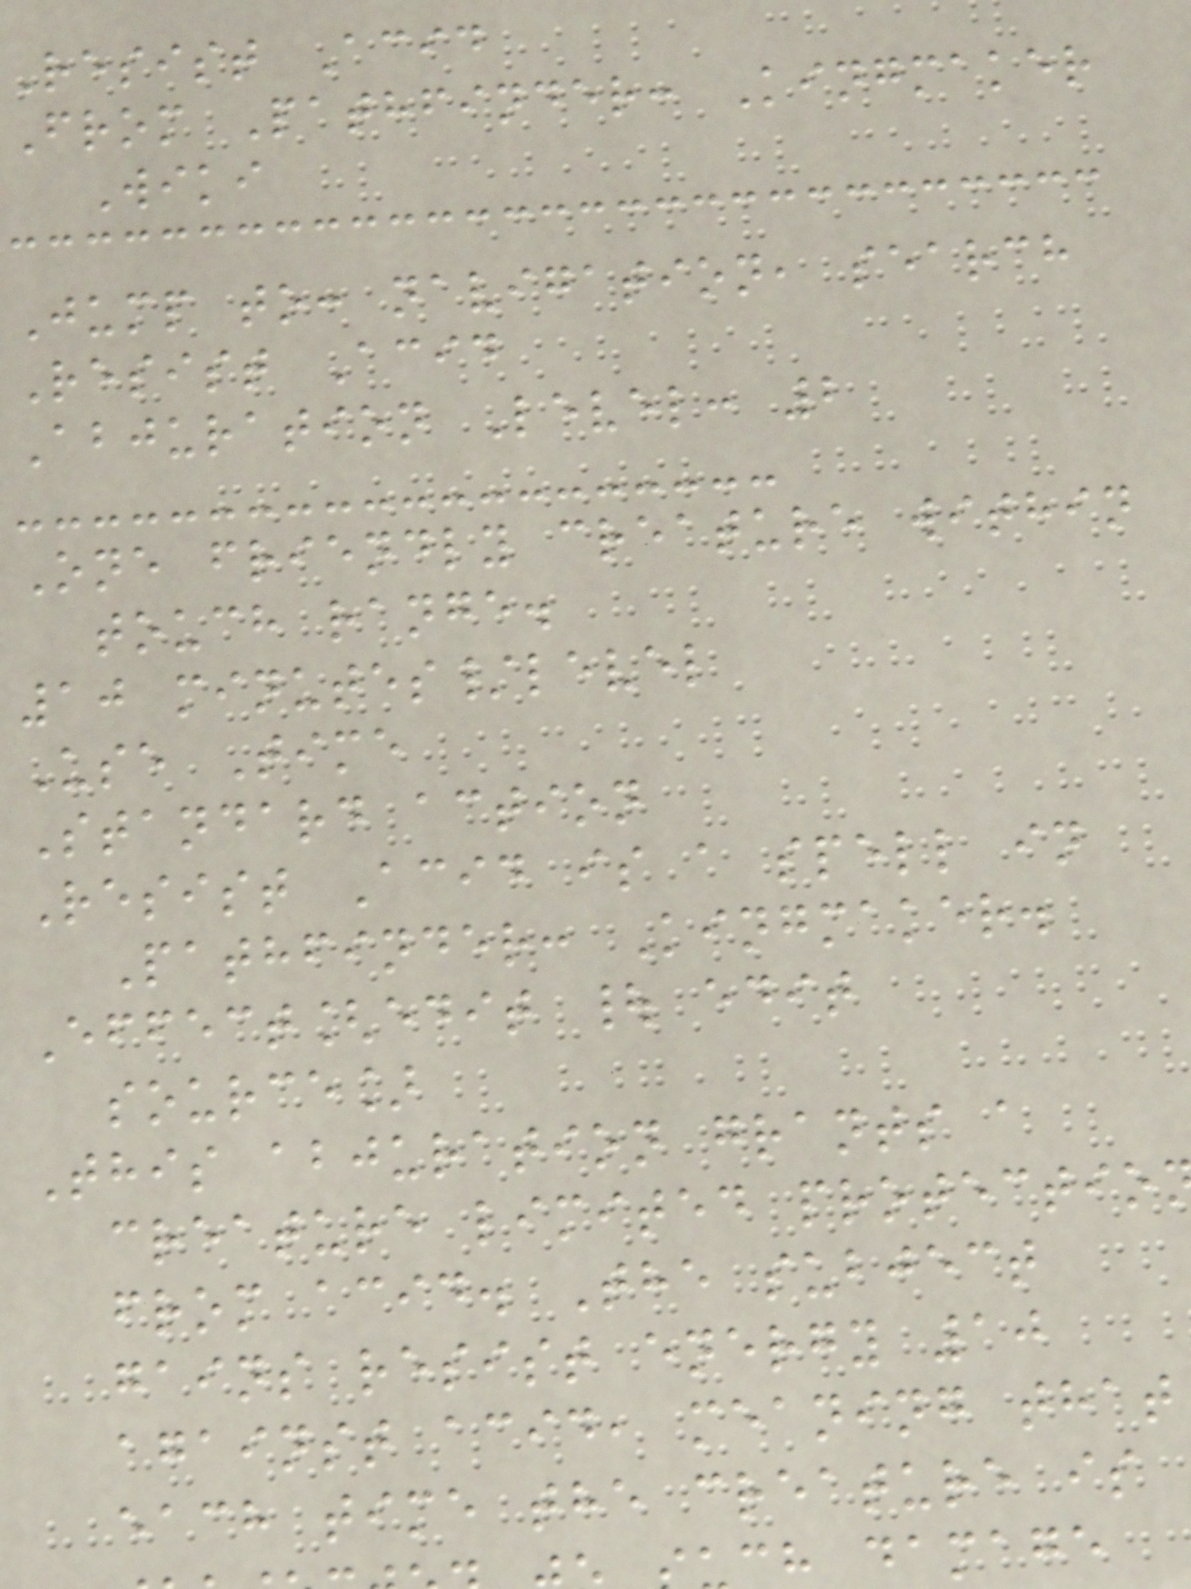Resist Acid
From Pathfinder: Kingmaker
Wiki
Jump to: navigation, search
Resist Acid
Abjuration Level: 2
One friendly creature within
touch range.
10 minutes/level
Use Time
Standard action
Resist Acid is a spell in
Pathfinder: Kingmaker.
Effect[edit | edit
source]
This abjuration grants a
creature limited protectio
from acid. The subject
gains resist energy 10
against acid, meaning that
each time the creature is
damage
